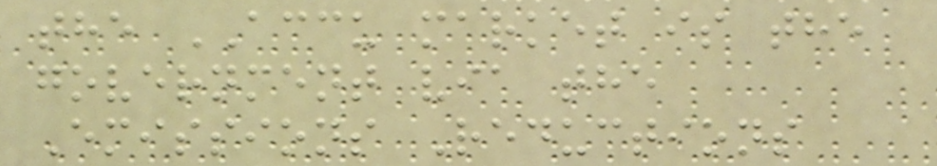the ACCU market is the
government via the
Emissions Reductions
